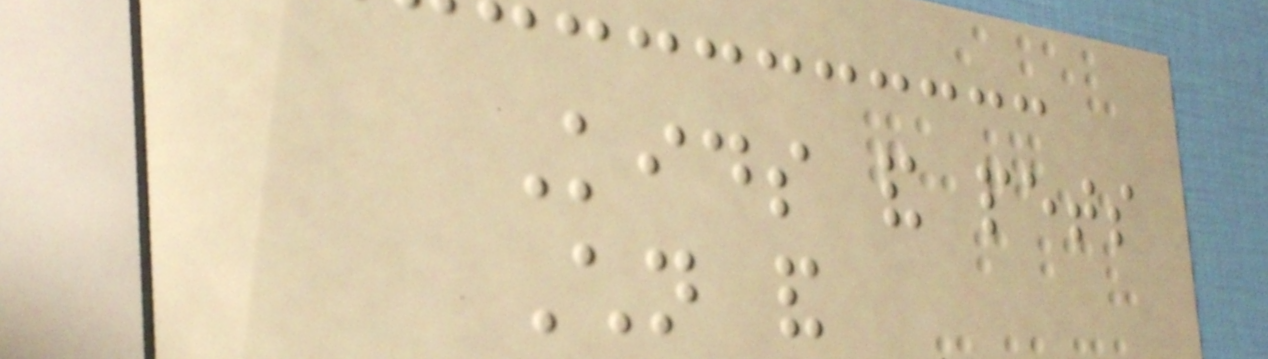Kids and pets
Children and
